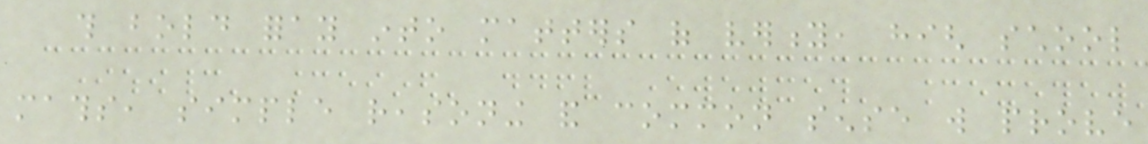this bold foray into matters of verity, high school
maths, simple reasoning and common sense will prove
